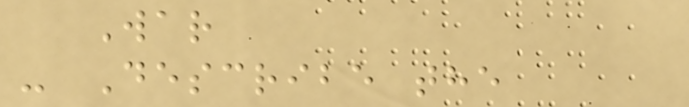War
- Describe the
